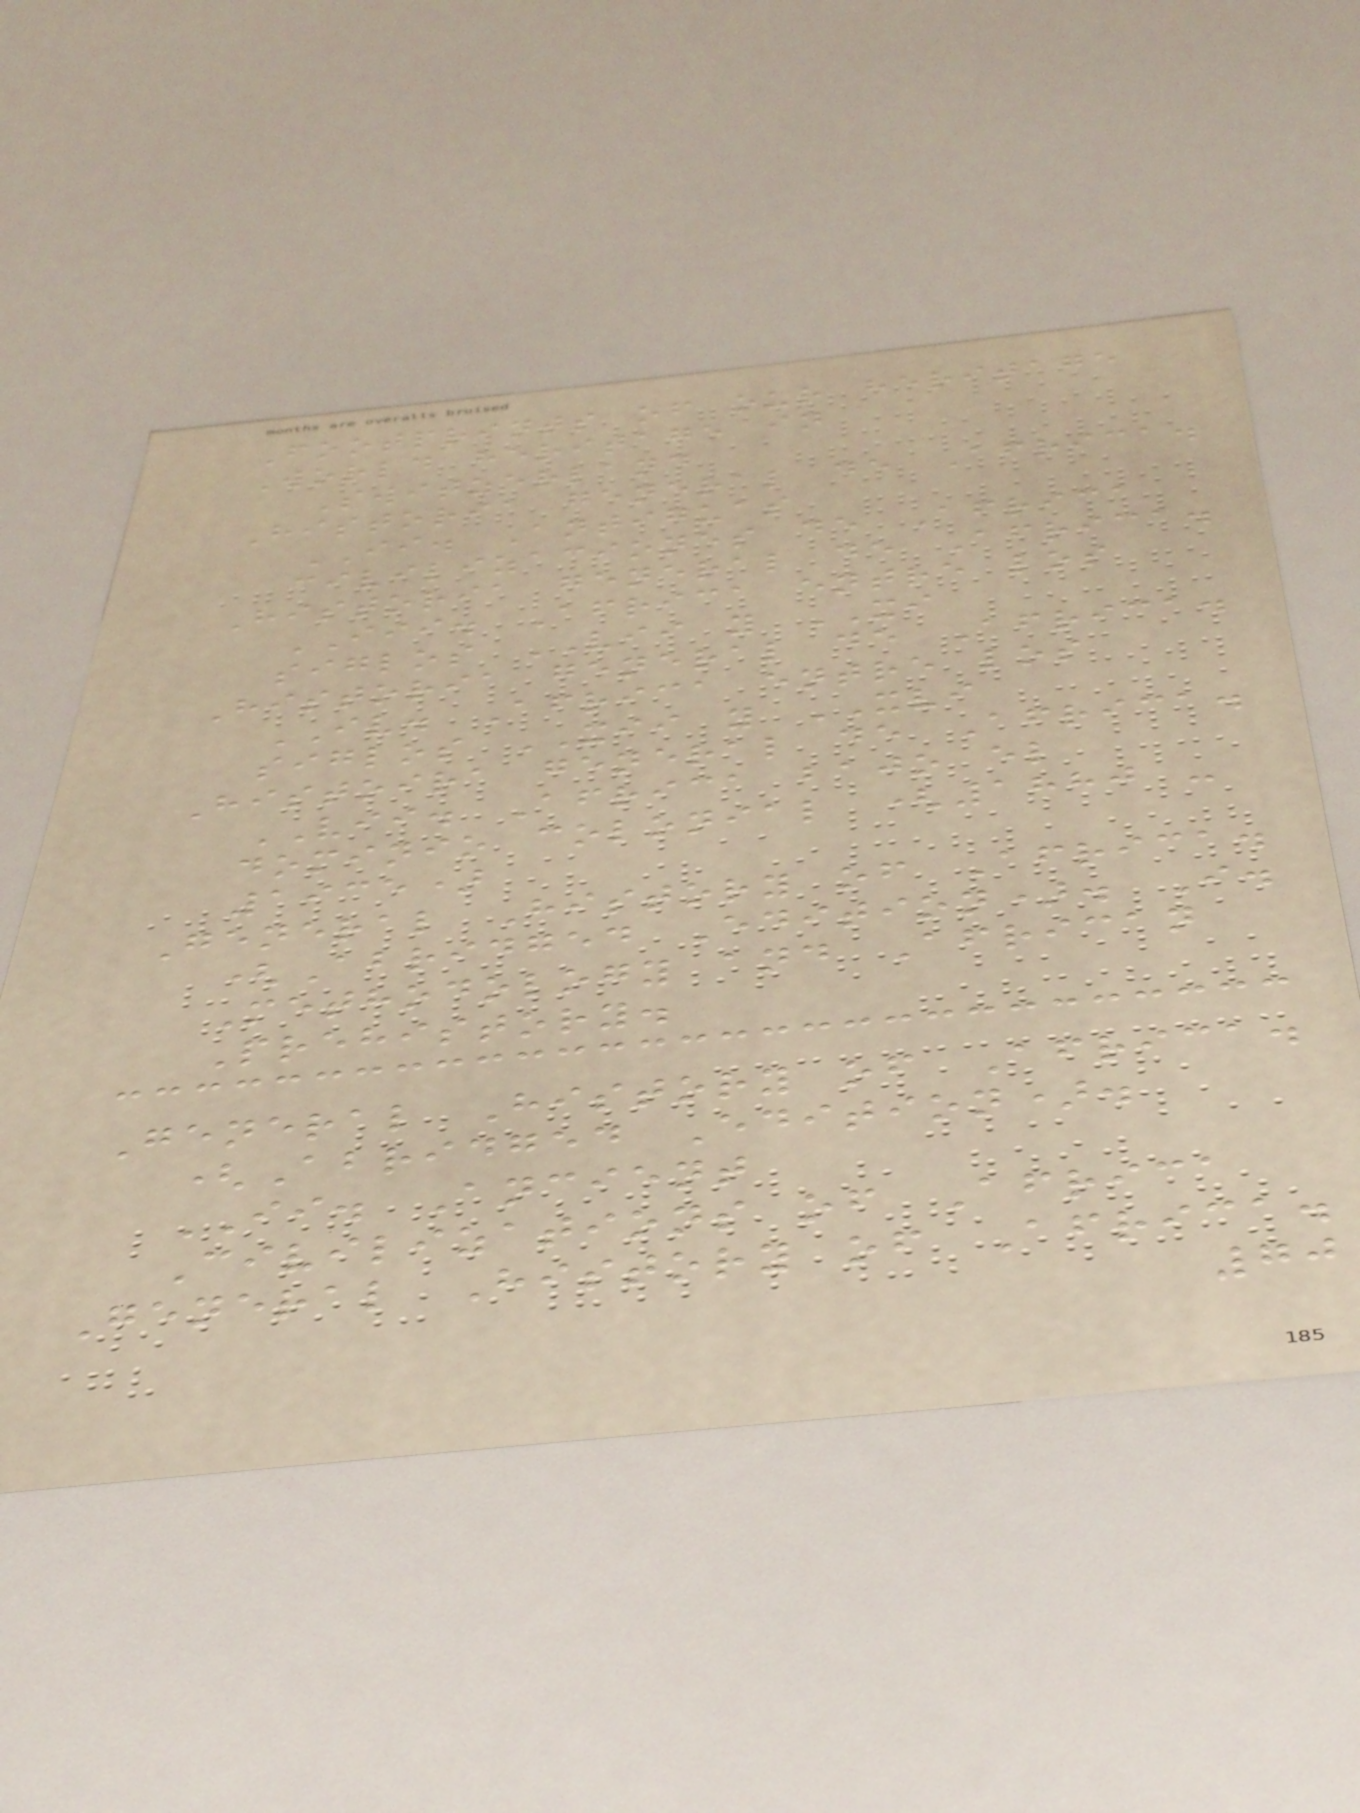Footprints of our heritage
World heritage in
Switzerland
Historia general de Africa.
II. Antiguas
civilizaciones de Africa
Historia general de Africa.
III. Africa entre los
siglos VII y XI
Historia general de Africa.
IV. Africa entre los
siglos XII y XVI
Histoira general de Africa.
VII. Africa bajo el
dominio colonial (1880 -
1935)
General History of Africa.
(Abridged Edition). I.
Methodology and African
Prehistory.
General History of Africa.
(Abridged Edition).
II. Ancient
Civilizations of Africa
General History of Africa.
70
